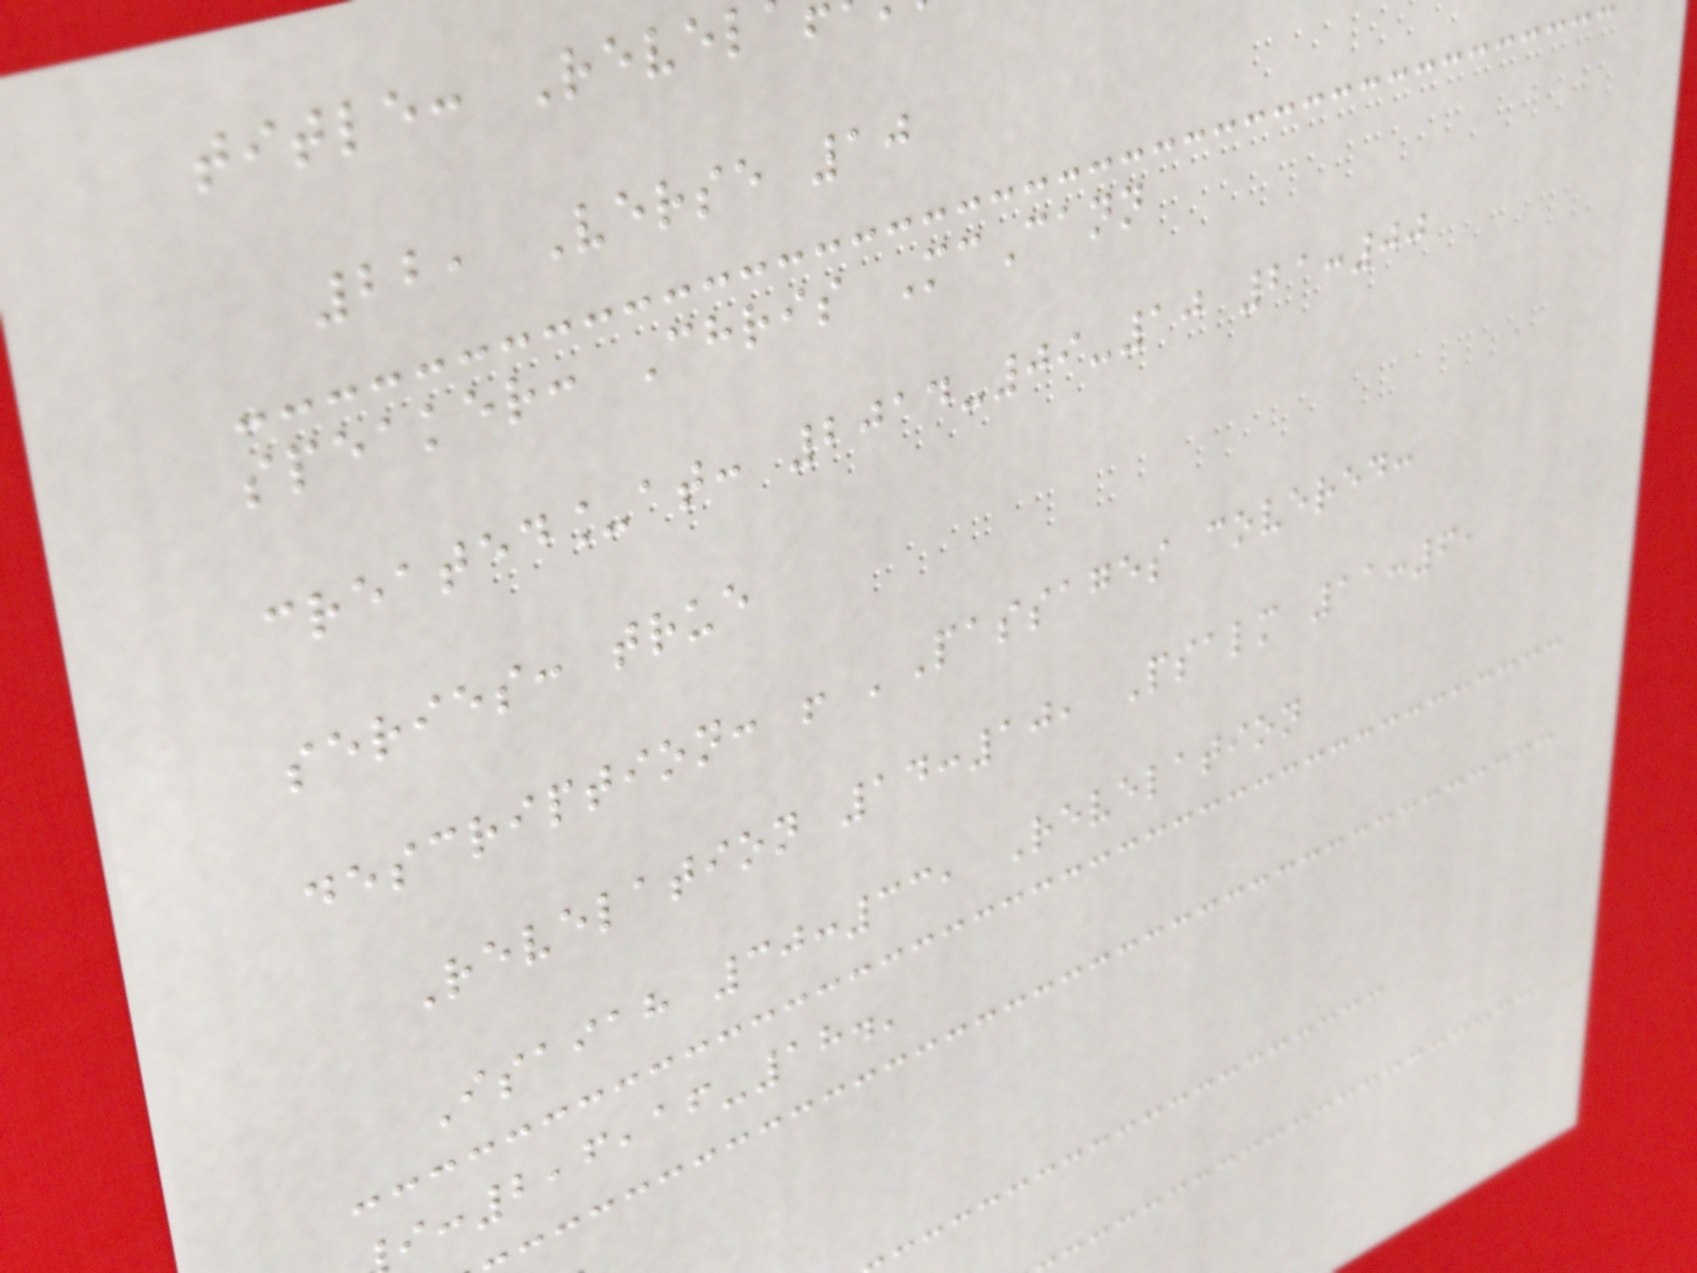title: Revel
22, Verse 10
speaker: Chris McCann
created_at: 2014-09-10 21:00
series: true
description: ! 'Passages covered:
Revelation 14:10, Psalm 11:6,
Isaiah 30:33, Revelation
:2,6,16-18.'
